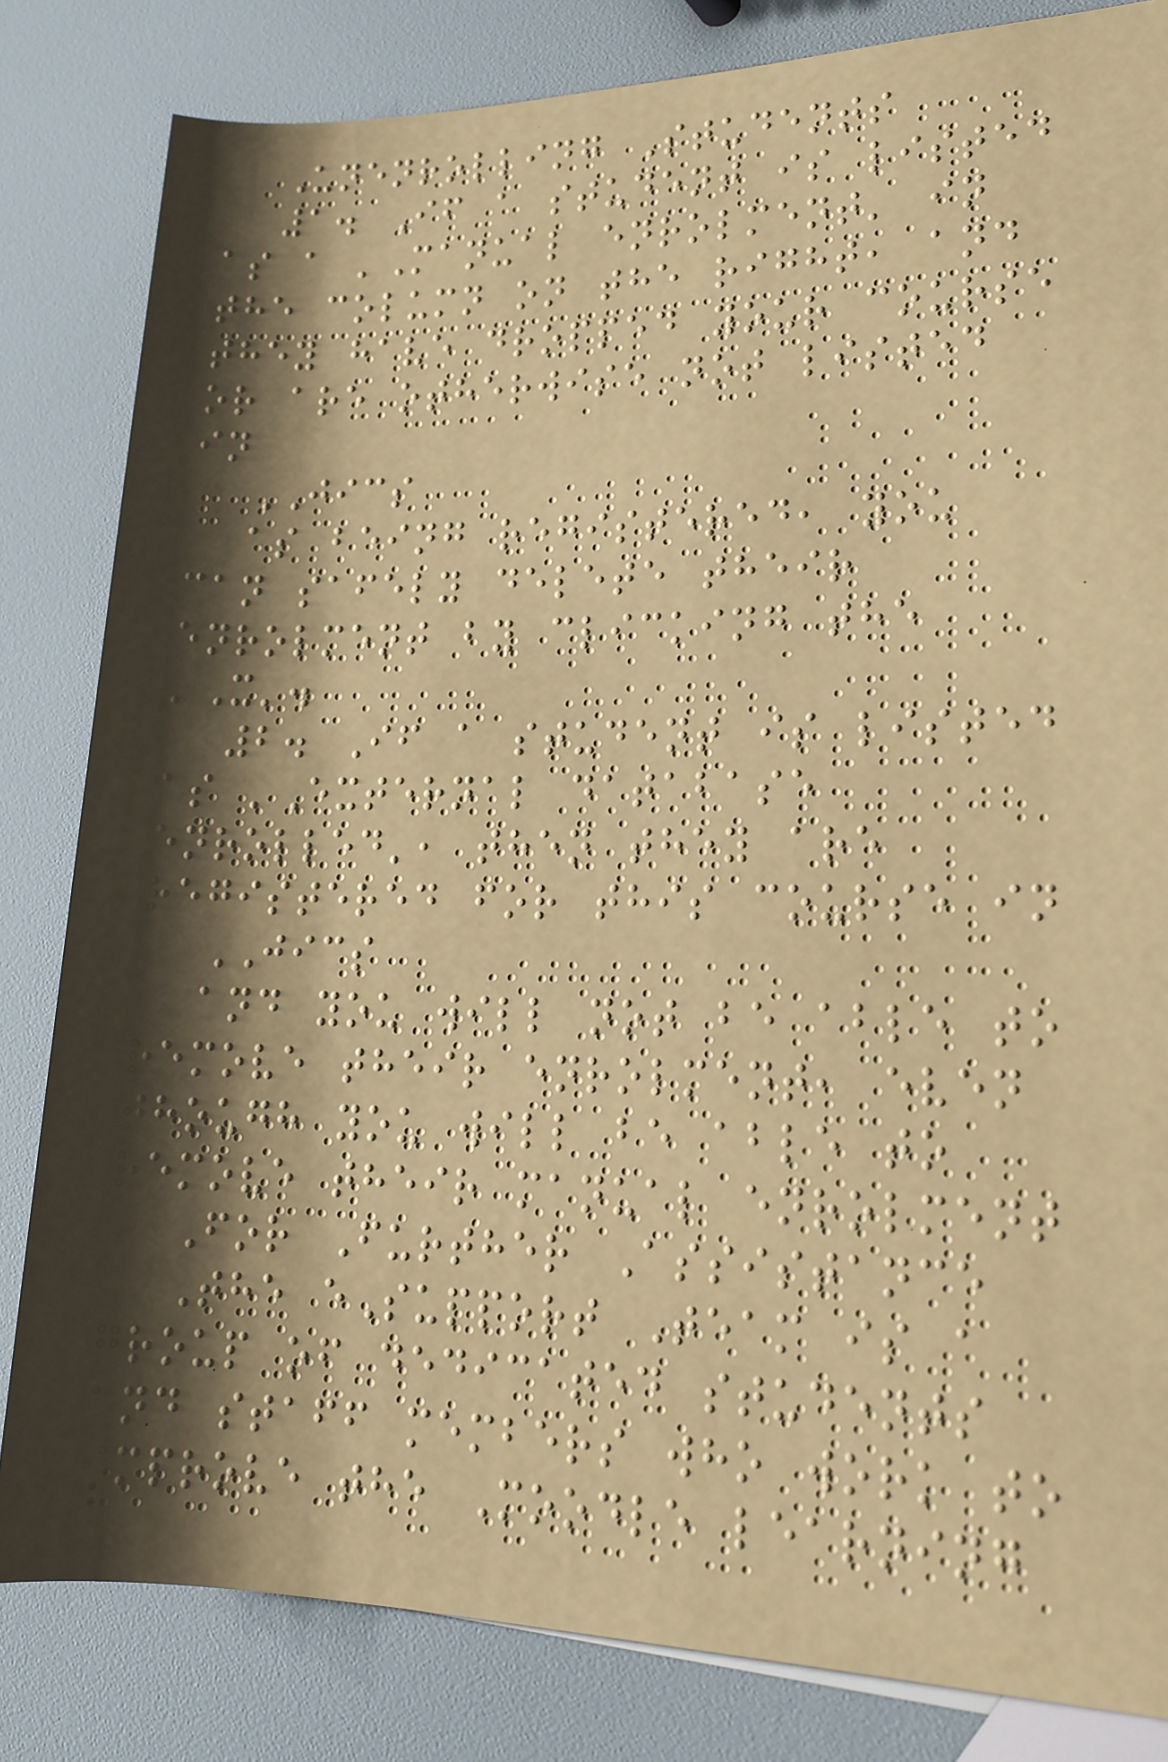Unenrolling Students
1. If a student is listed
as a 'Manual enrolment' in
the column on the right, and
they have dropped your course
or are otherwise not listed
in
JICS
as being registered, you
can safely delete their
enrolment by clicking the
'X'.
2. If a student is listed
as 'External database
enrolled', then they are
registered for this course in
JICS
and you will not be able to
remove their enrolment, even
though you will be able to
remove their manual enrolment
For Further Assistance
The eSupport Team is a
group of dedicated students
and staff members who work to
improve the Moodle learning
